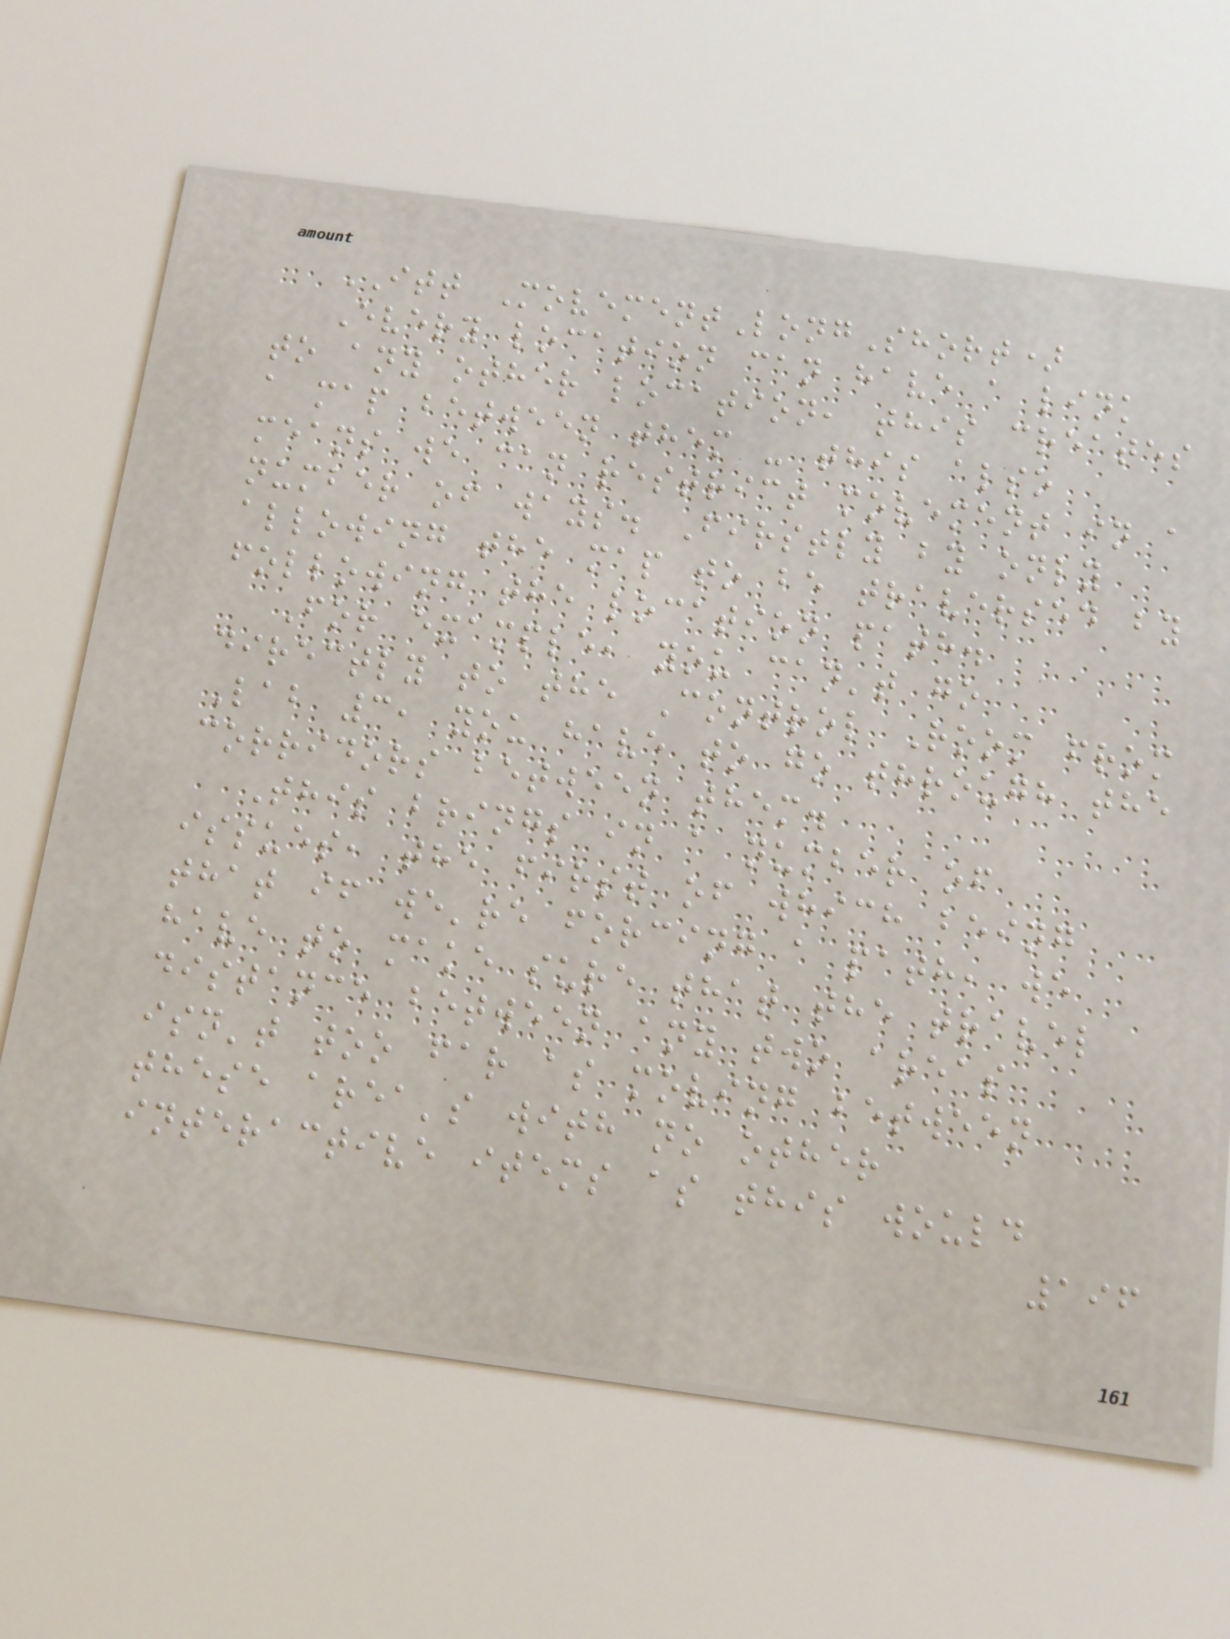ITT MovementLongShort)
Every location can have a link
to any other location, this creates
a map between them - this also
means we can restrict movement in a
number of ways. Firstly by only
allowing the map to be traversed by
following the location path.
For example, you can't go
directly to the Control Room from
Lab 3, you have to go through the
corridors between them.
This brings in a number of
issues, the first of which being
that if we're forcing a path, we
have to make sure that the travel
distance between any two areas
isn't too far as moving between
these area's with no other
interactive items as this would
196
